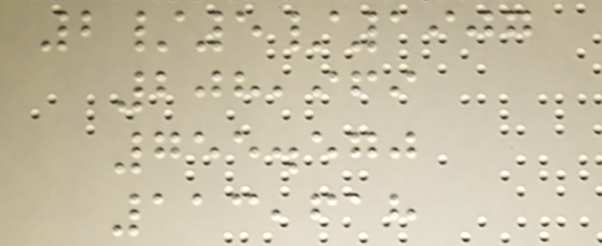2/5/1907
208,969
755.570
113,618
